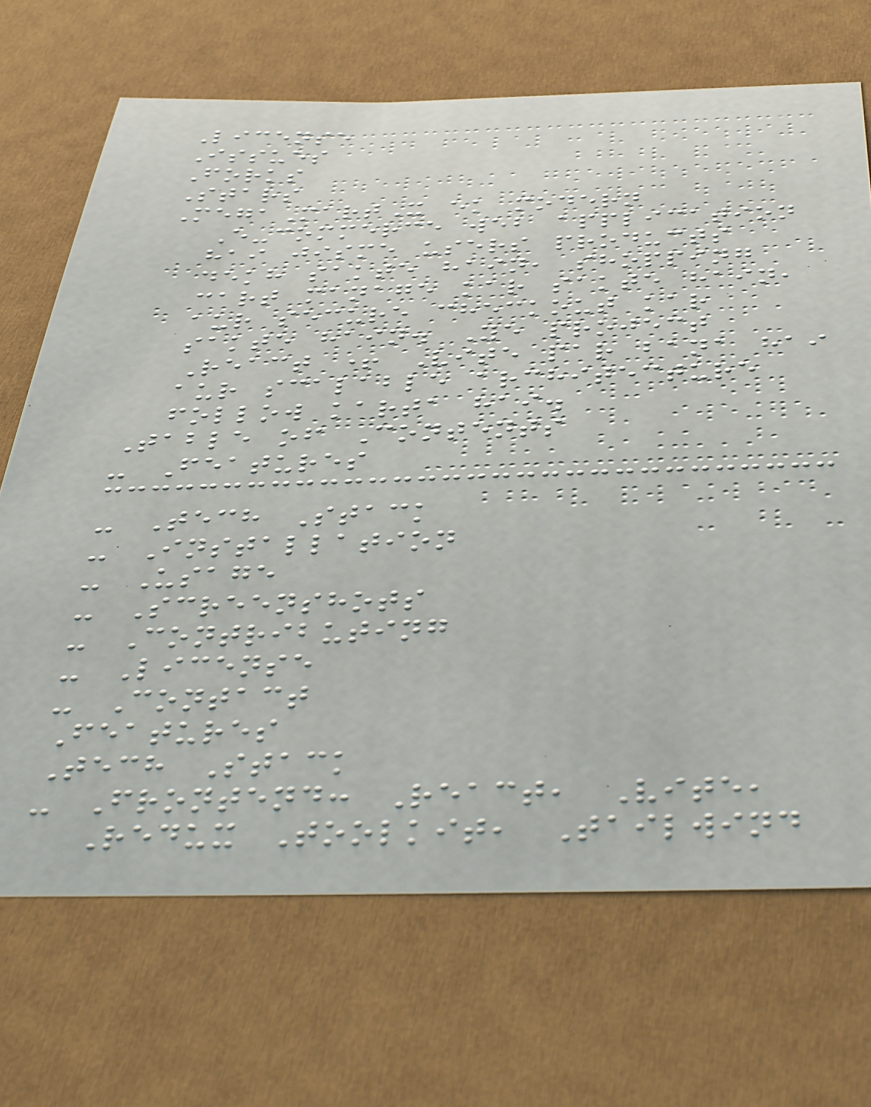License
Issues
Forks
Stars
MegaMartX ek modern
E-commerce web application
hai jisme users products
dekh sakte hain, shopping
cart manage kar sakte hain,
aur secure checkout kar
sakte hain. Ye project
React + Vite par bana hai
aur scalable architecture
follow karta hai.
Table of Contents
- Features
- Tech Stack
- Installation
- Usage
- Screenshots
- Contributing
- License
- Contact
Features
Tech Stack
- Frontend: React, Vite,
Redux Toolkit, Tailwind
